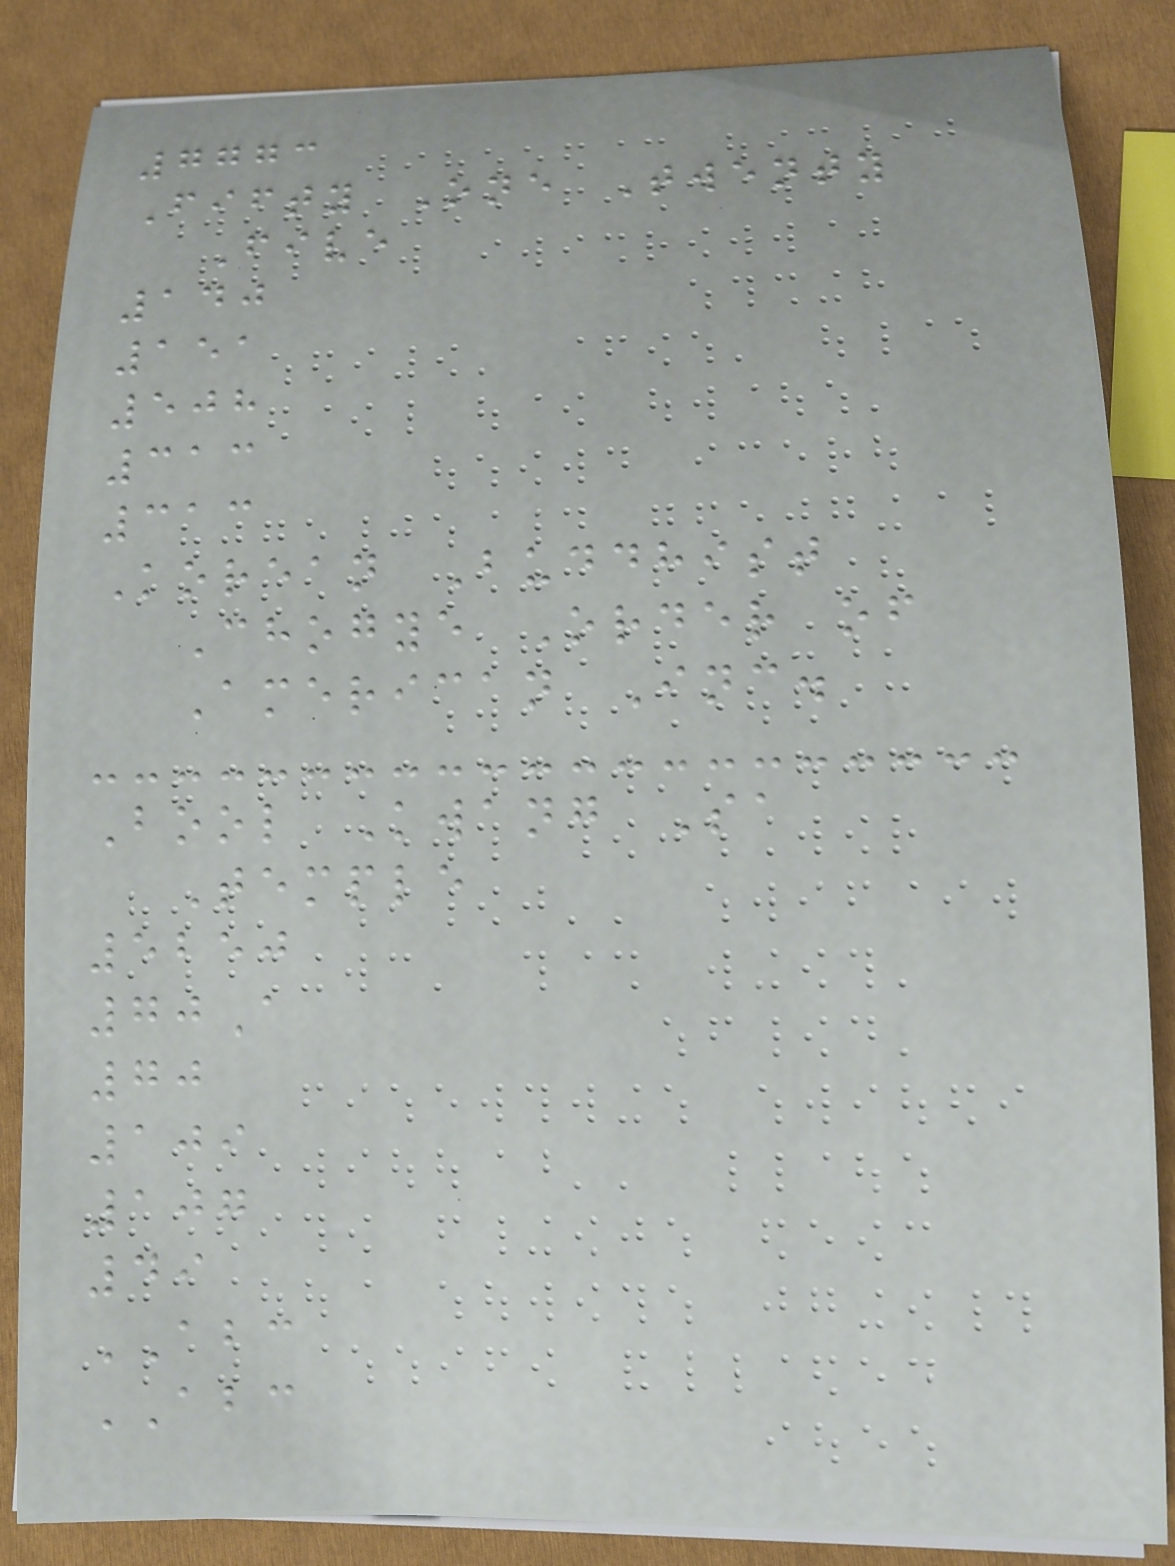7773
Fifty One Twenty
Five
140
151
508
313
313
Korean Buddhist
Chogye Order of
American Inc.
Bool Kwang Sa
Temple
5250
70A
70
109
107
49
ABC
ABC
